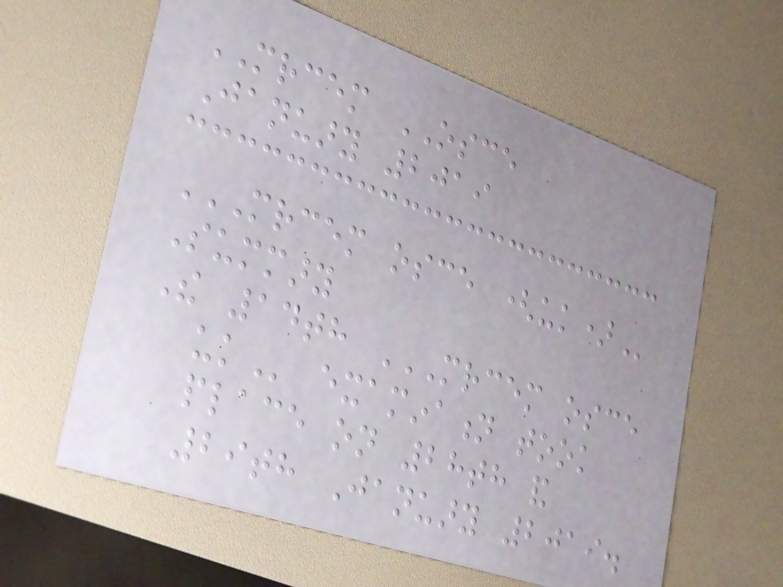MRCEM OSCE
January 2019
MRCEM OSCE (UK)
Summary
The 14th MRCEM OSCE
UK examination took
place on 28th and
29th January 2019.
